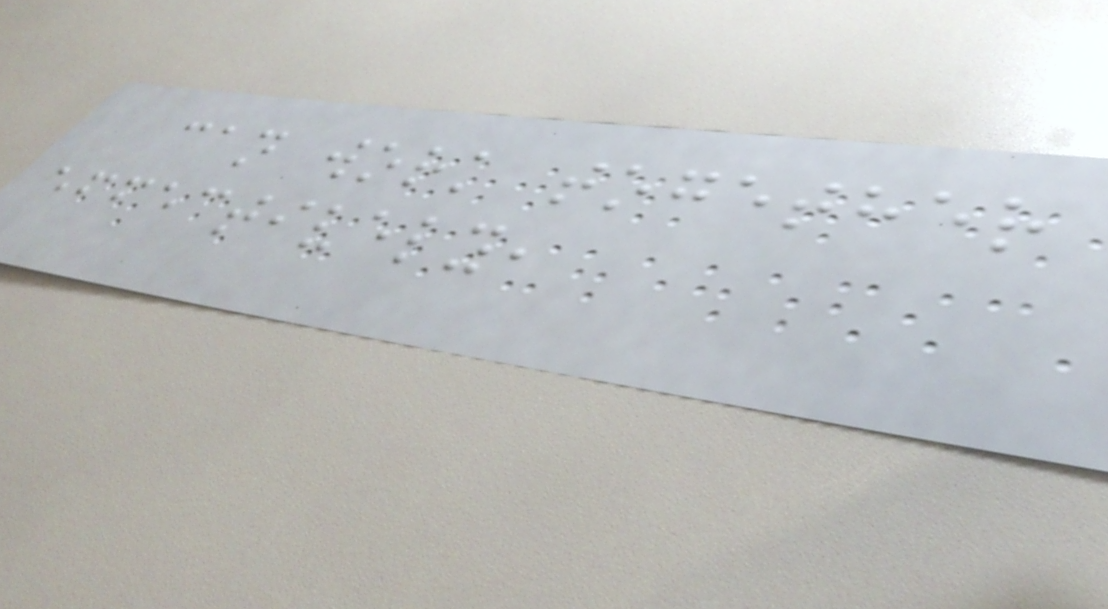can work together
effectively,
